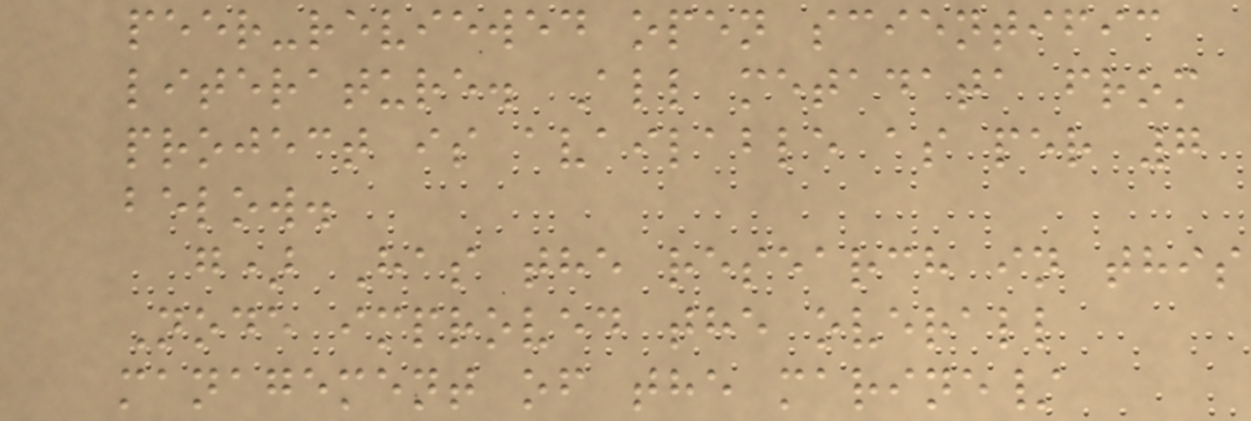peer-reviewed open scientific
literature. All metadata from
project is available as per 7
below.
g) Has the research in this
Node improved the overall
management of the marine/
